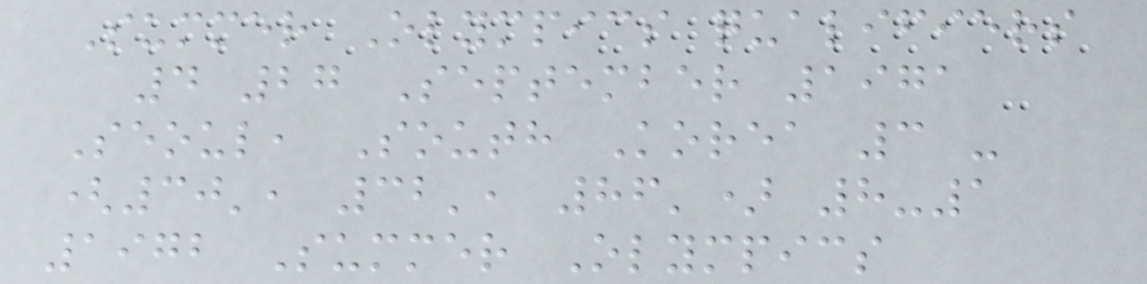Summer Olympics qualifiers
4 27 September 1971
Seoul, South Korea 3 -
(30', 32', 86') 8-1
1972 Summer Olympics
